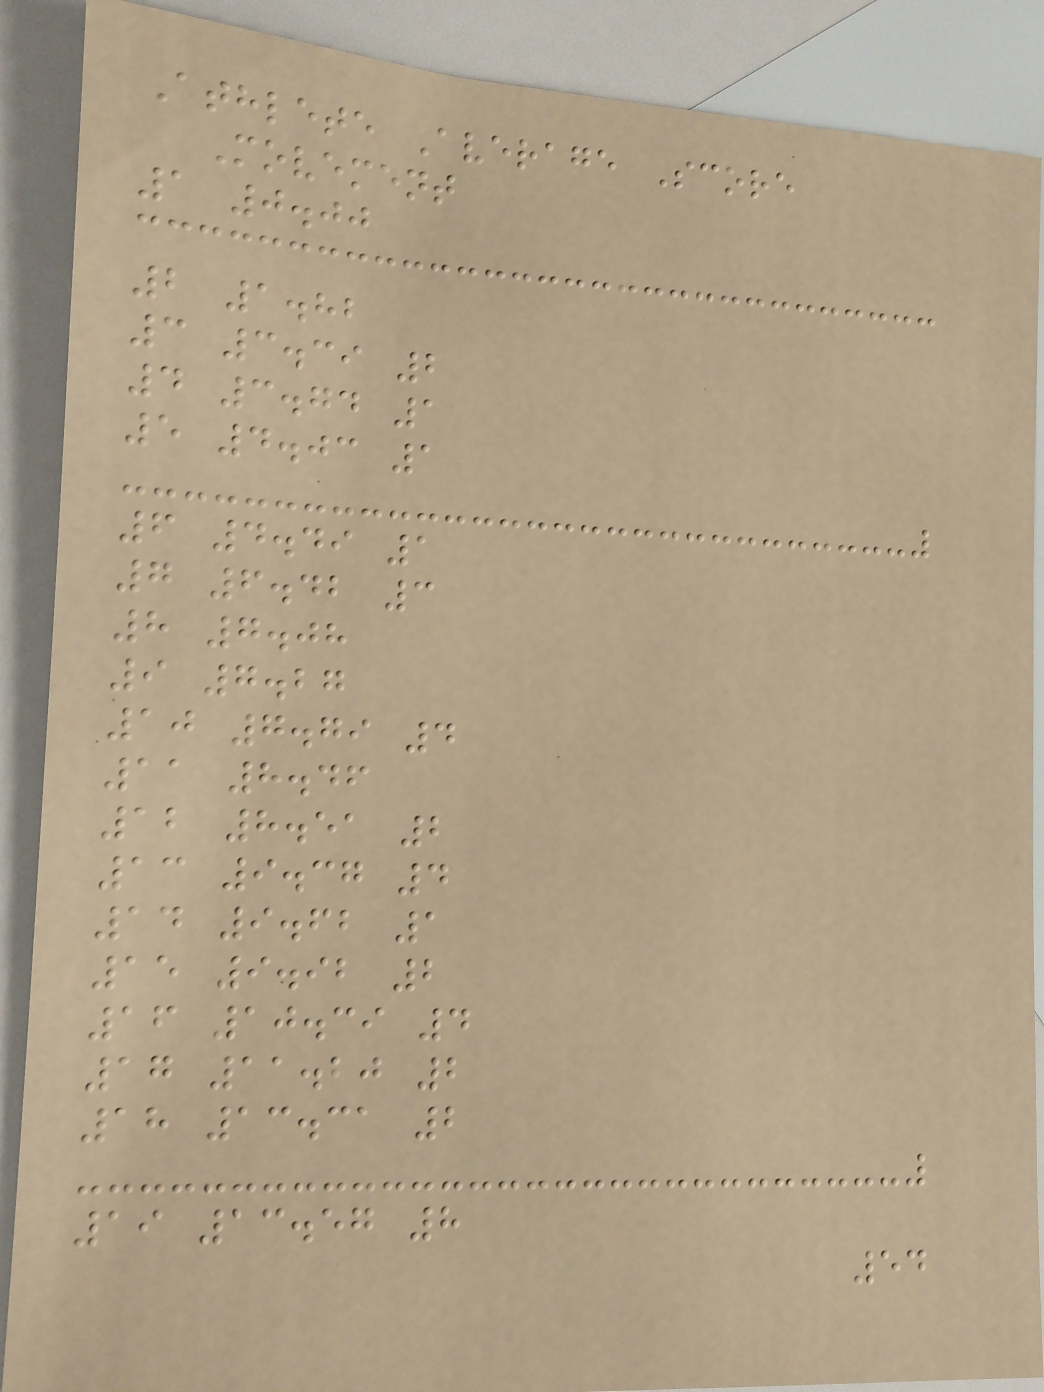Athlete Average Score
Movement
1 0.00
2 1.82
3 3.39 2
4 3.74 1
5 4.03 1
6 4.49 1
7 6.42 3
8 7.08
9 7.27
10 7.79 4
11 8.46
12 8.51 2
13 9.37 4
14 9.62 1
15 9.92 2
16 10.39 4
17 11.20 2
18 13.31 2
19 13.57 8
54
